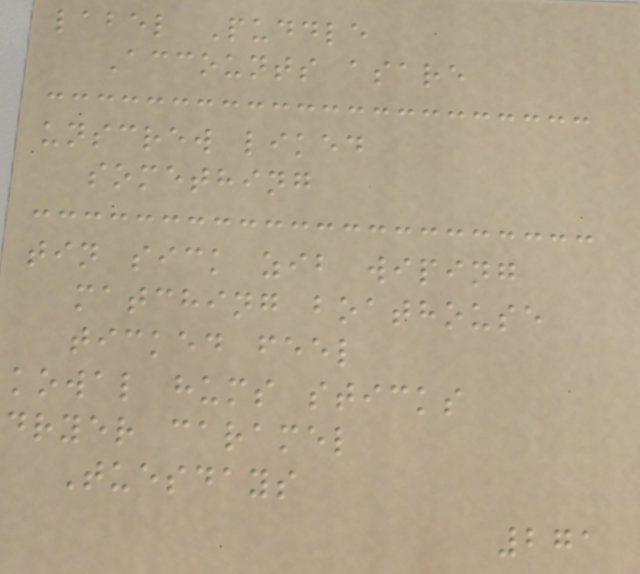label Puddle
Accounts asare
unscrew liked
something
tin sick zib wiping
matching boathouse
ticked feel
kowal hums sticks
dryer caramel
Tuesdays
271
